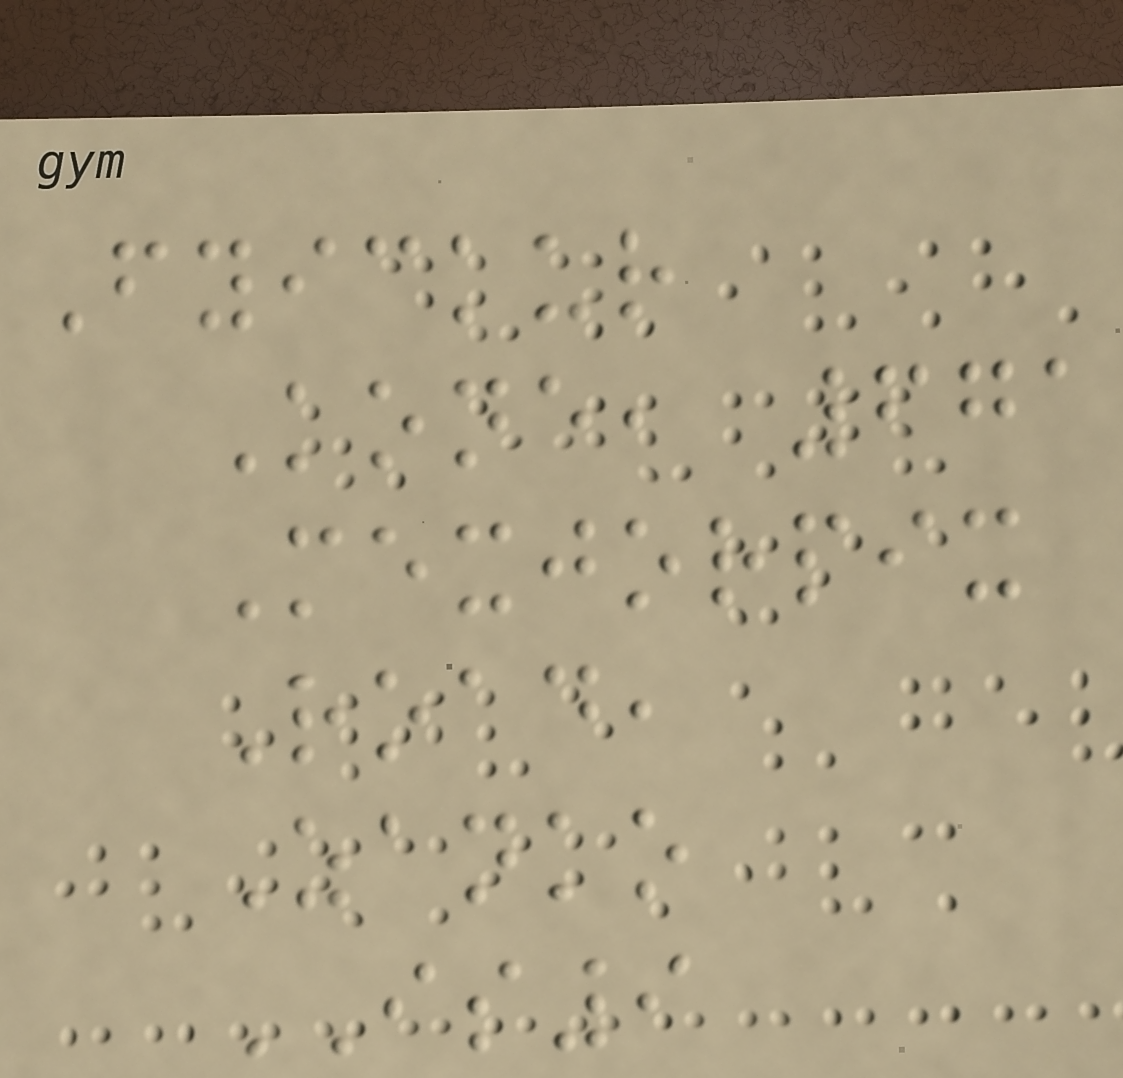Fyickur
Kone, 671
Mexjorpix
Road,
Zanko
IS9
